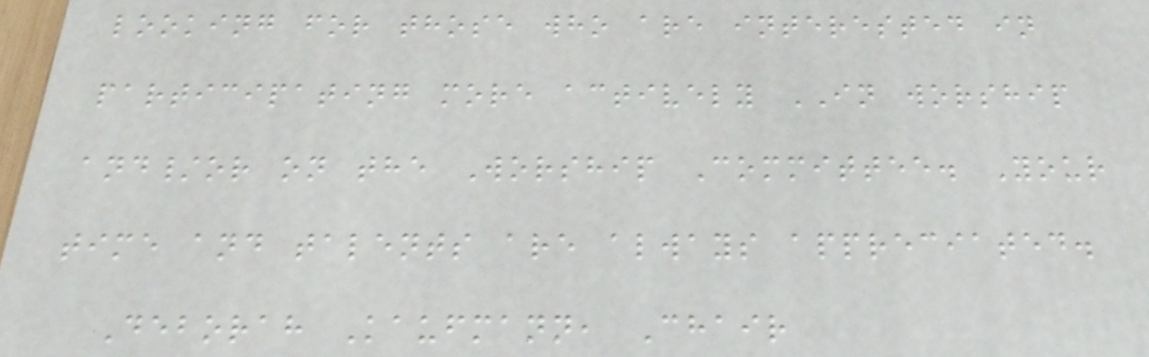looking for those who are interested in
participating more actively IN worship
and/or on the Worship Committee. Your
time and talents are always appreciated.
Deborah Kaufmann, Chair
